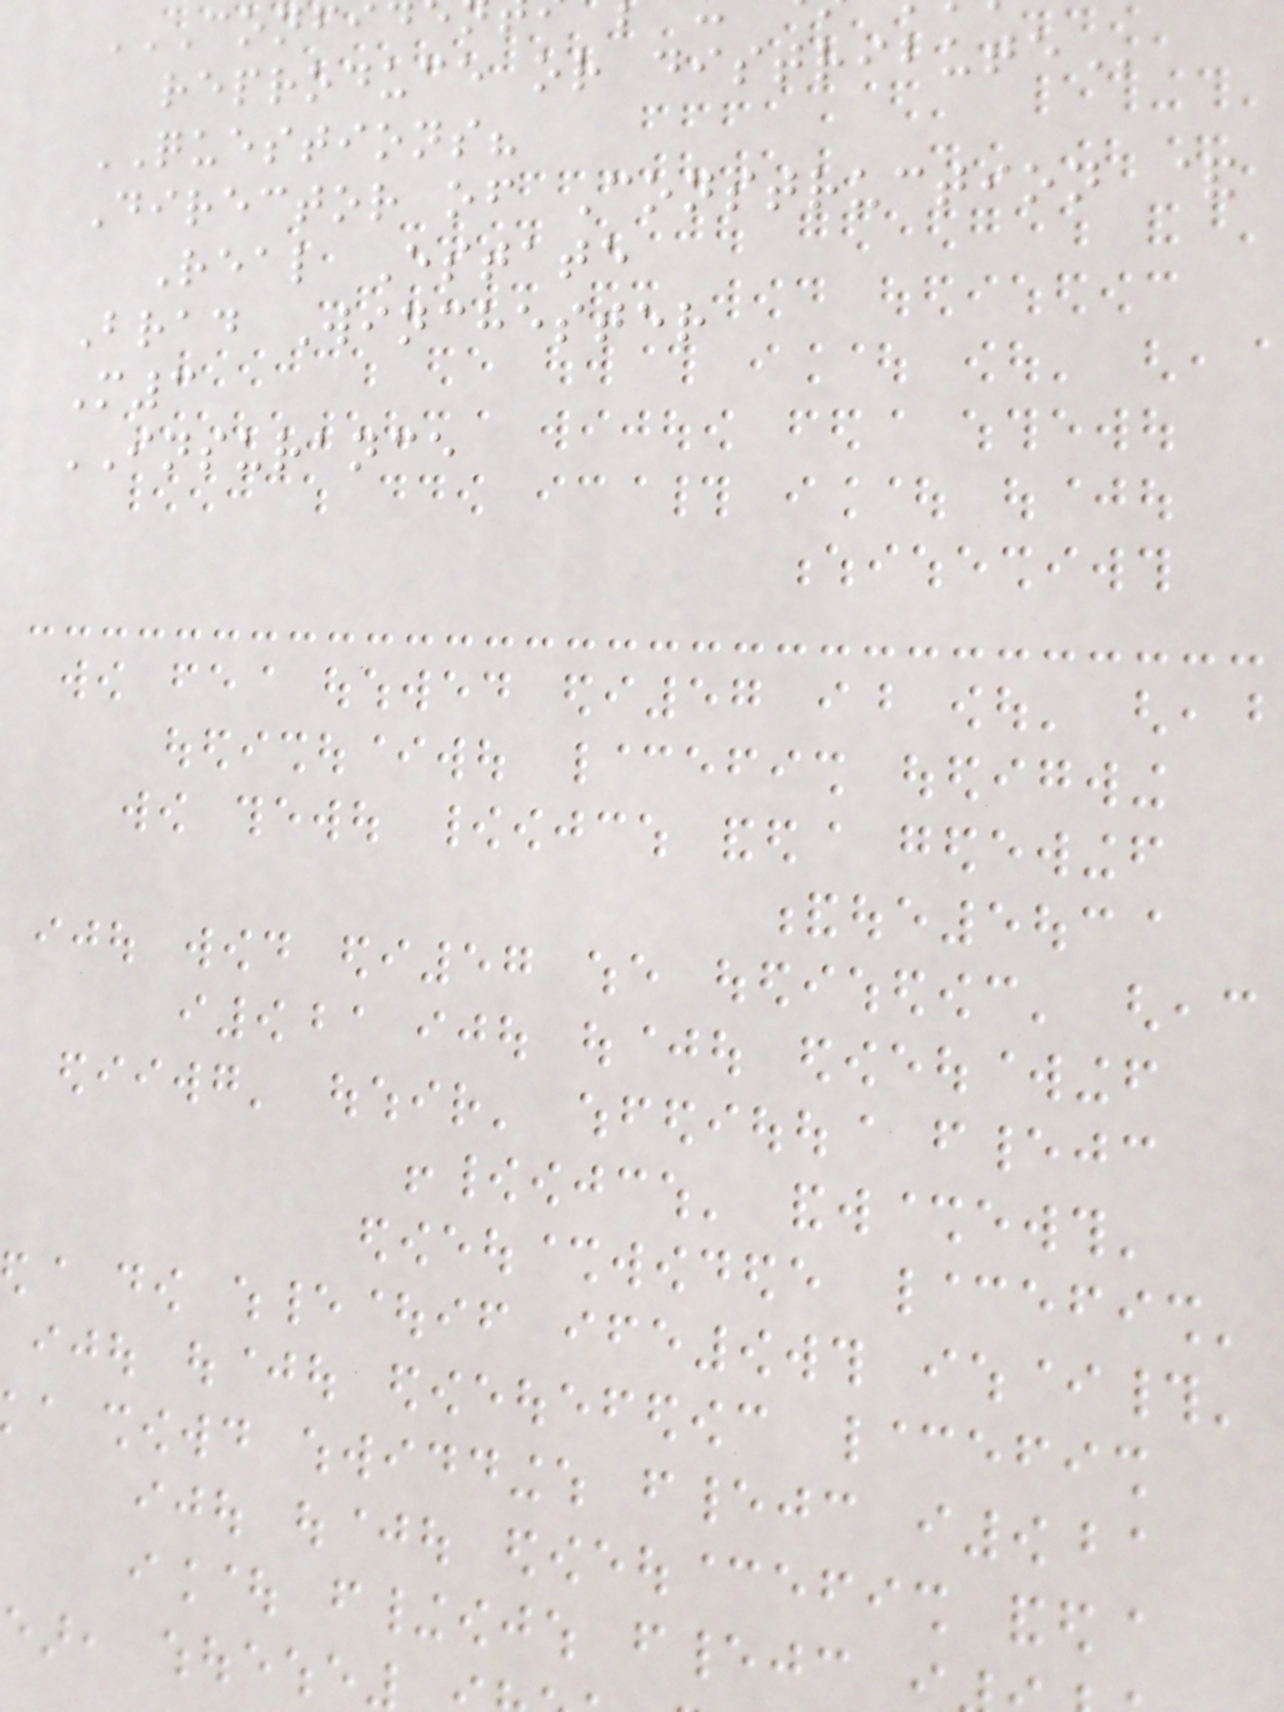reproduce or
QUESTIONS?
Director of Construction &
Real Estate
Brad Winchester
M3
INSURANCE
